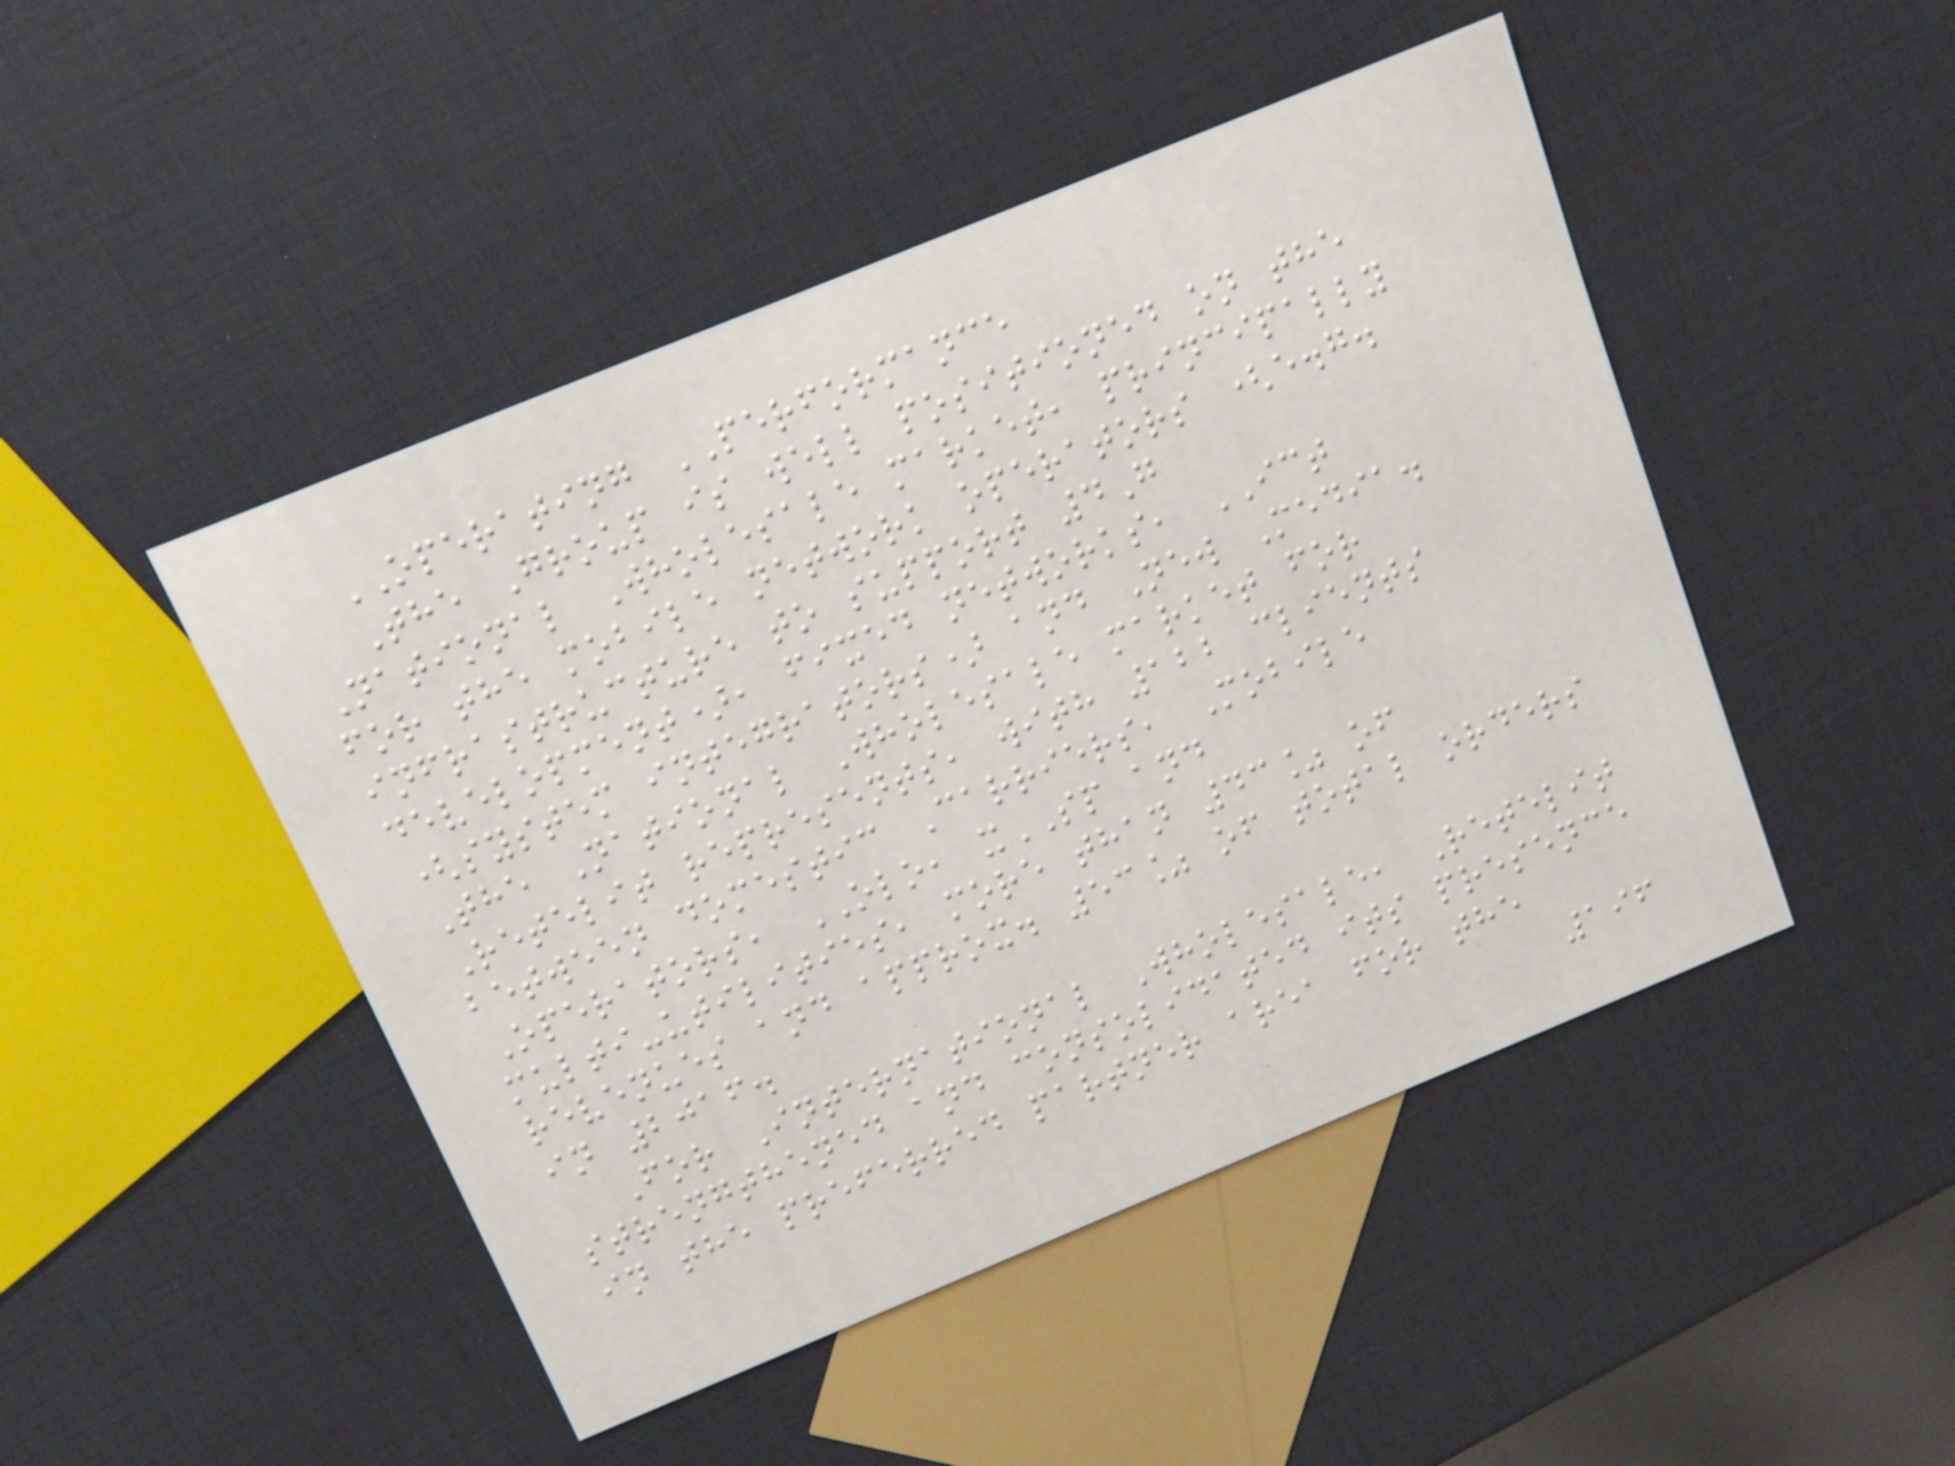OPERATING PERFORMANCE
The Group is well positioned on the
National Wholesale market, principally
for the mobile network operators (e.g.
infrastructure to support 4G
development), fixed networks, ICT
(system integrators) and New Media.
The National Wholesale market for
Retelit represents, with 122 clients
between domestic Carriers, Mobile
Operators, OLO, xSP and
multi-utilities, more than 43% of
revenues and approx. 53% of total orders
in 2016.
For International Wholesale, Retelit
strengthened and consolidated its presence
in the preferred partner area for the
196
